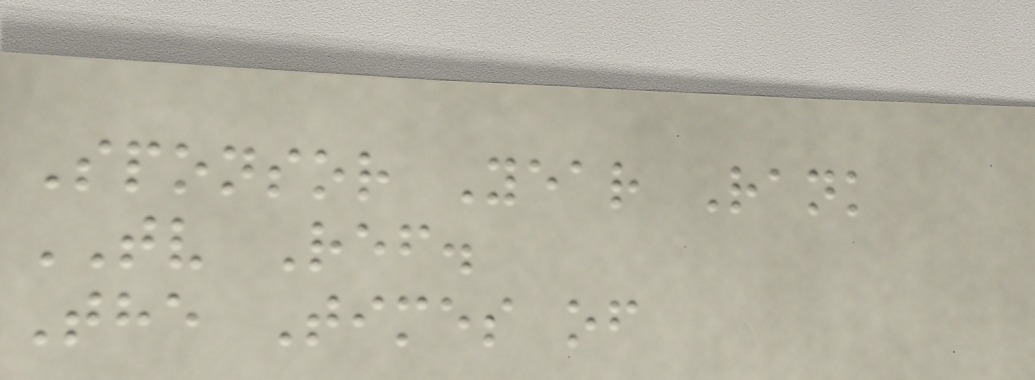Sponsor Year Rank
TV Ref.
The Times of
